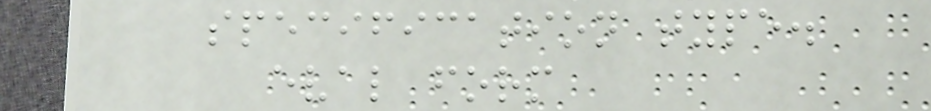specification type.
eval form
